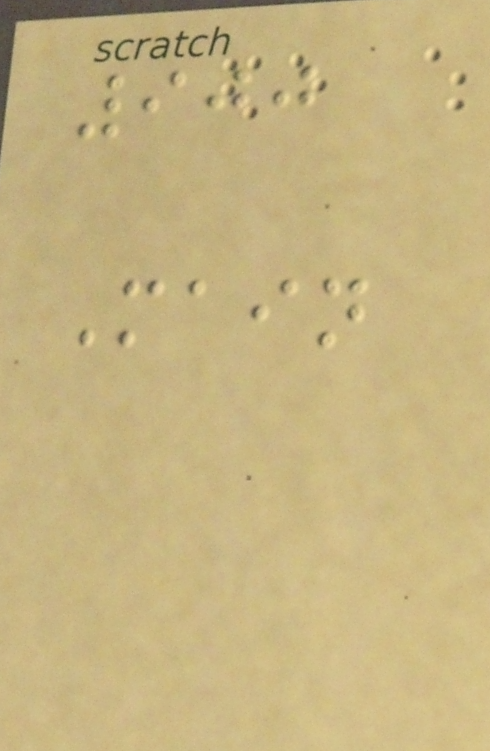900
Main
